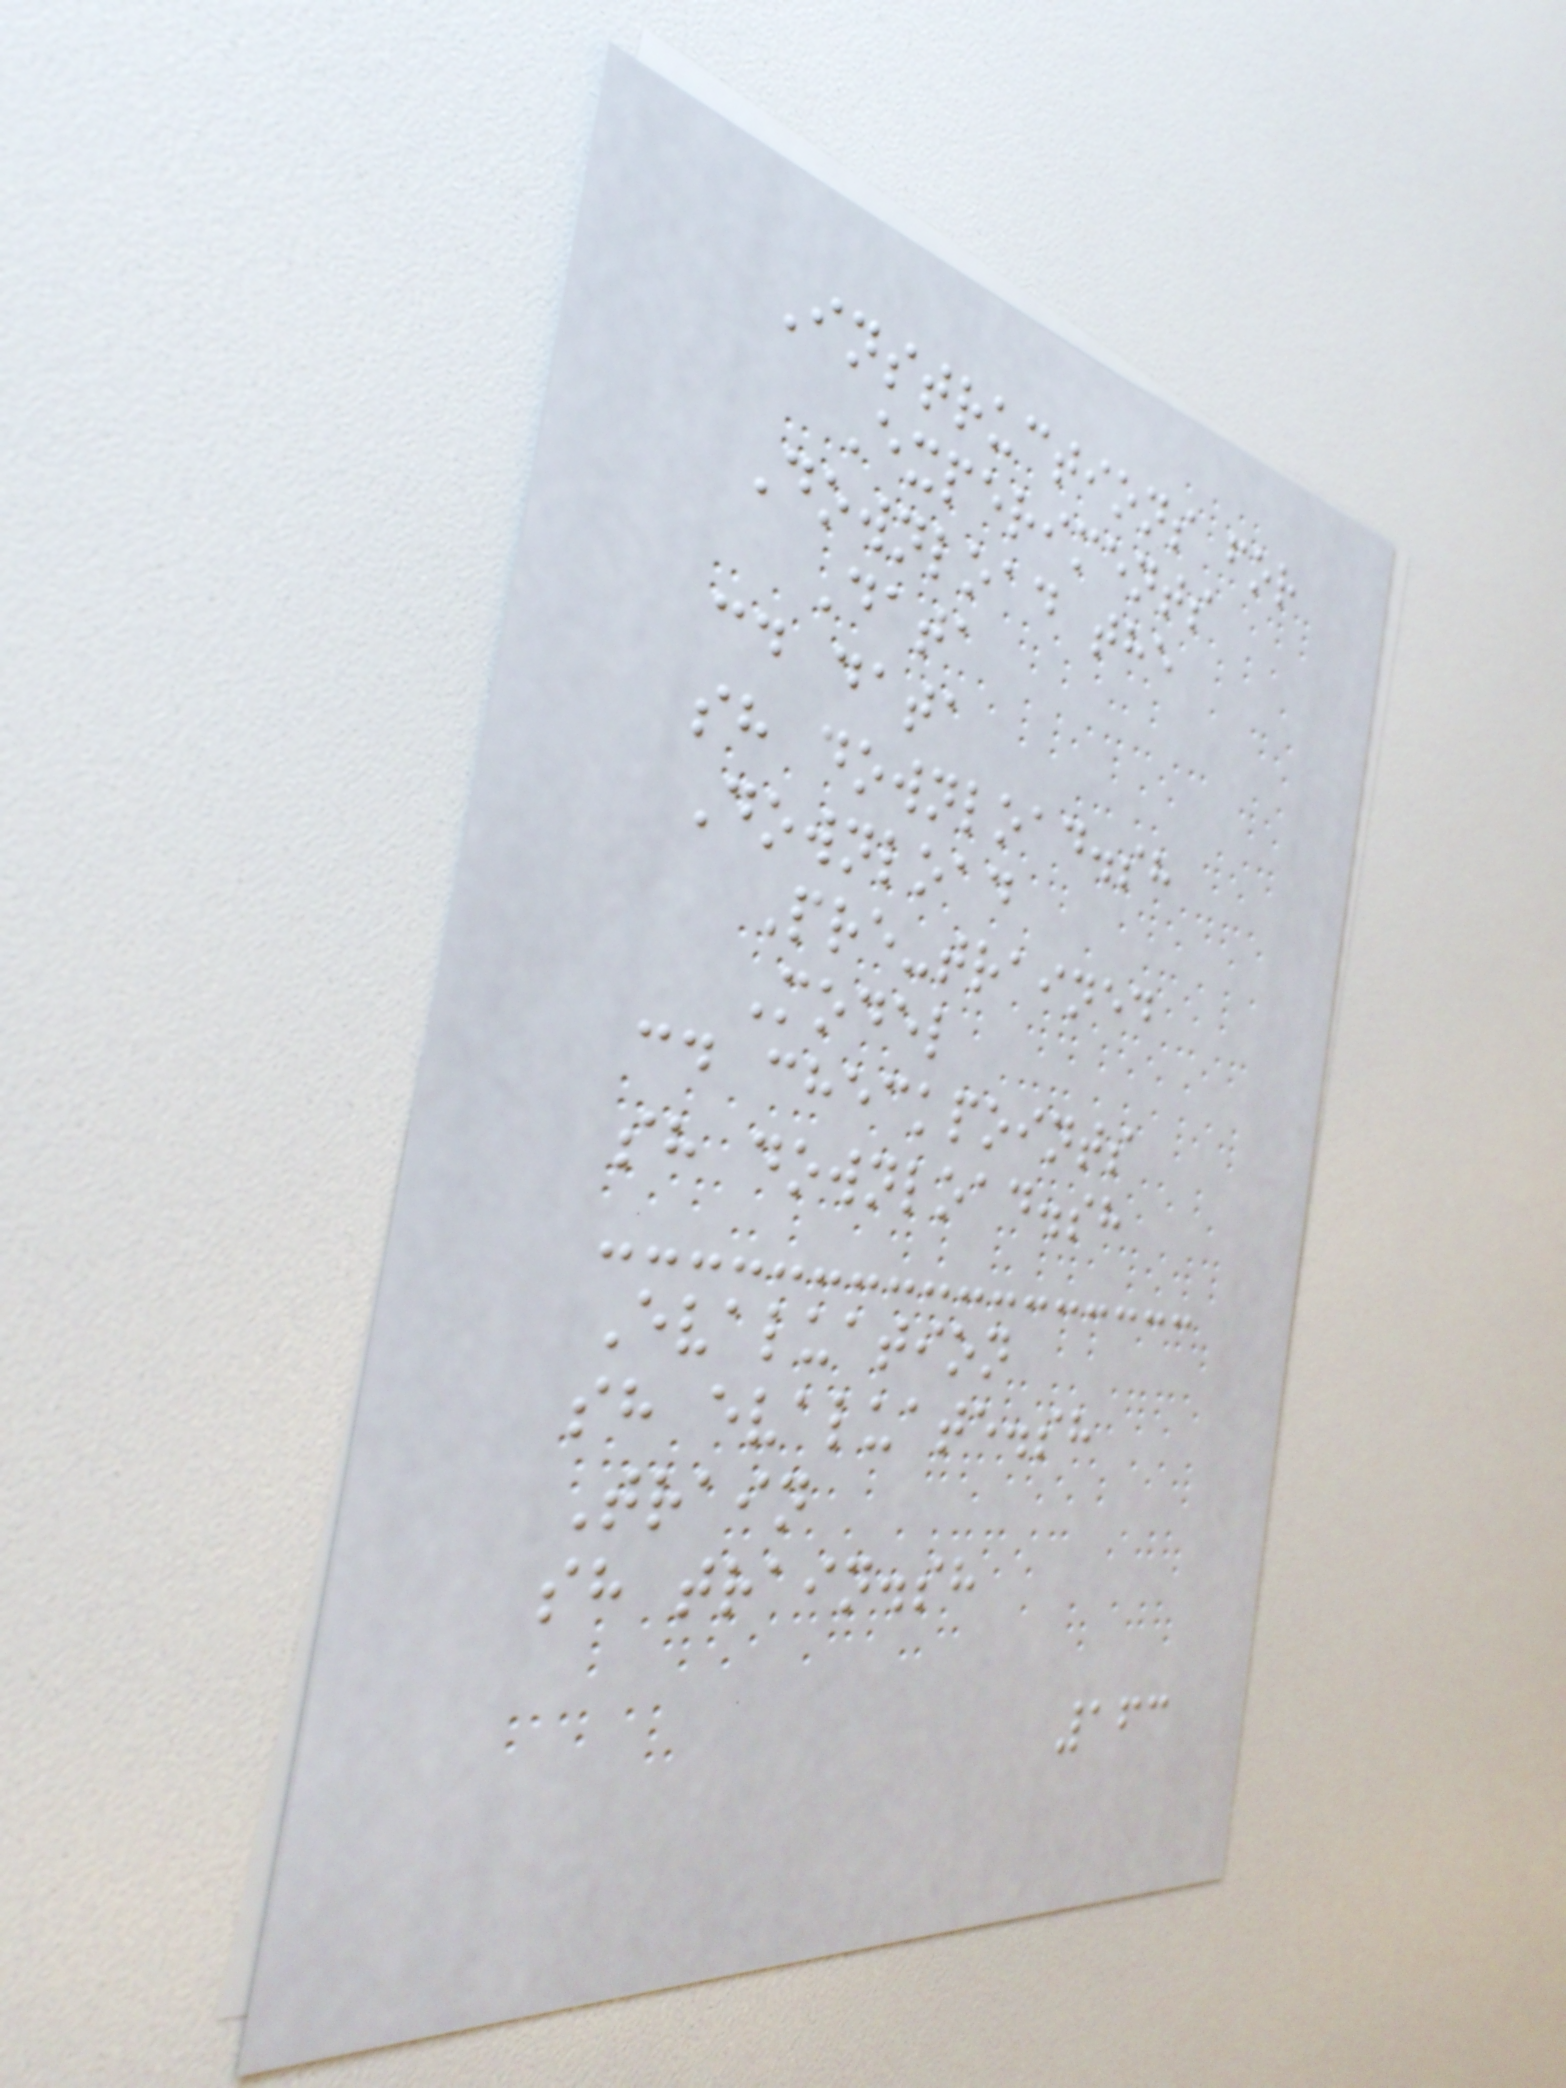Instructions for
Experiments
Download the
Data
cd data
sh download.sh
Download
Pre-trained
Model
cd checkpoints
sh download.sh
Evaluation
sh evaluate.sh
Train
sh train.sh
163
